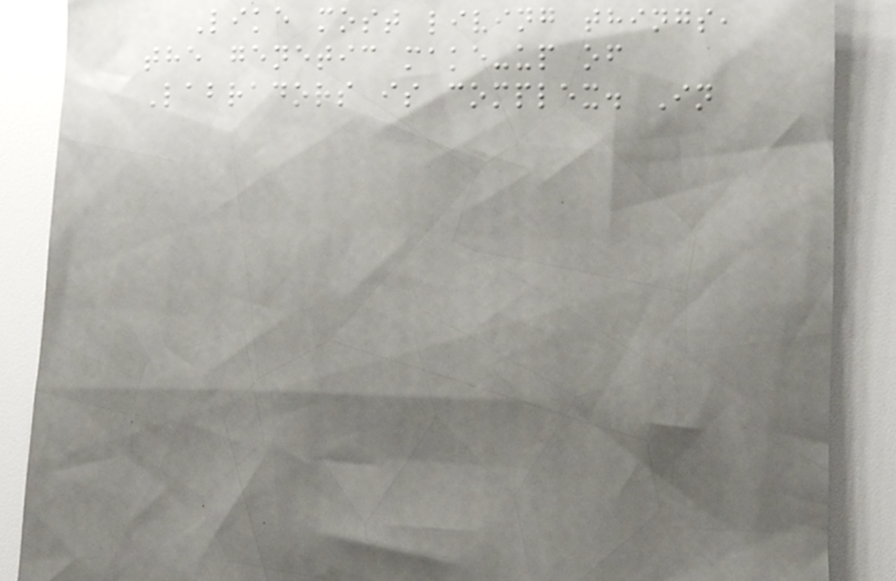Like most living things,
the genetic make-up of
Labradors is complex. In
